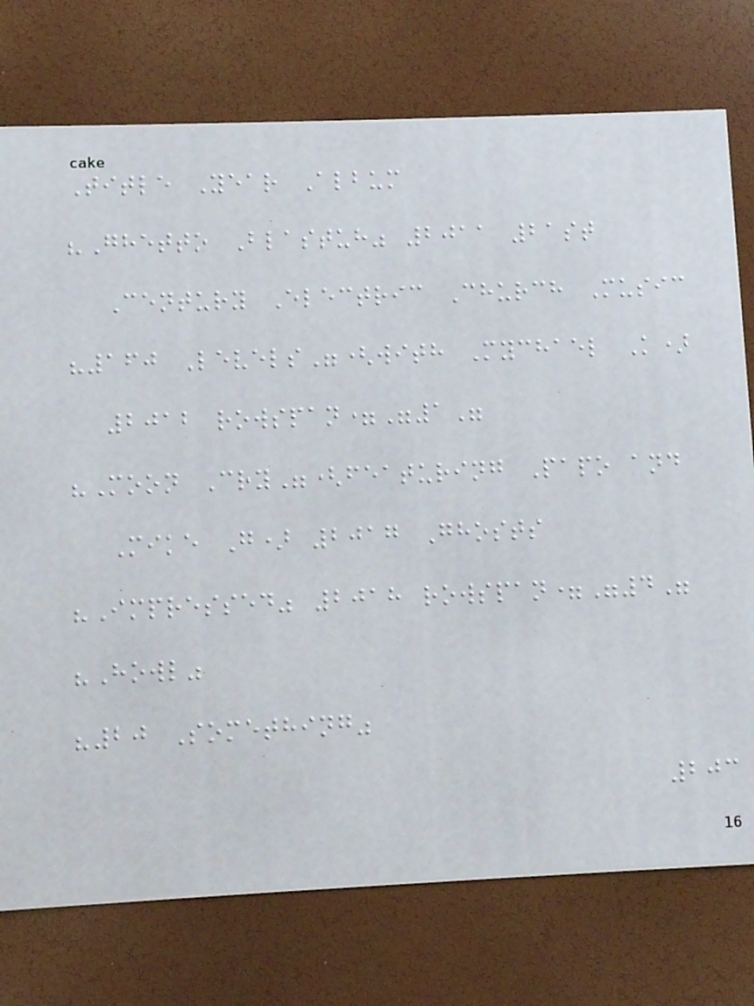Title Year Album
"Ghetto Blastuh" 2011 21st
Century Electric Church Music
"160 Levels"(with Mychael K)
2012 rowspan="1"
"Moon Cry"(featuring Papo and
Mike G) 2017 Ghosts
"Impressed" 2018 rowspan="4"
"Howl"
"20 Something"
203
